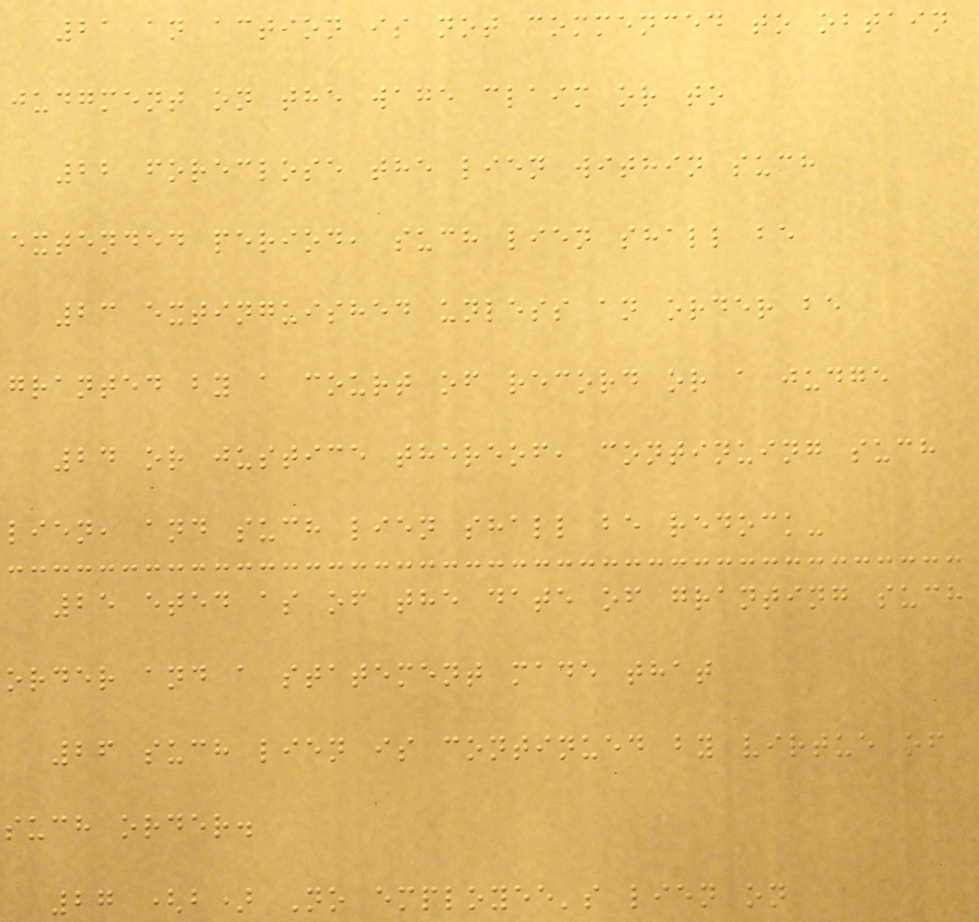21 an action is not commenced to obtain
judgment on the wage claim or to
22 foreclose the lien within such
extended period, such lien shall be
23 extinguished unless an order be
granted by a court of record or a judge
24 or justice thereof, continuing such
lien, and such lien shall be redock-
25 eted as of the date of granting such
order and a statement made that
26 such lien is continued by virtue of
such order.
27 (b) No employee's lien on
